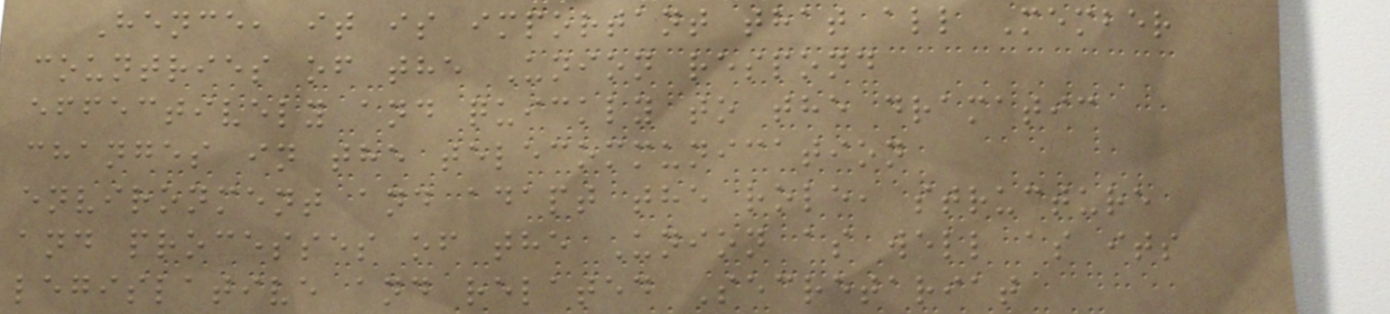Hence, it is important that all Member
countries of the Union respond
effectively and quickly to the dramatic
changes in the telecommunication
environment and adapt the role, structure
and processes of the Union as well as its
legislative and related Secretariat
